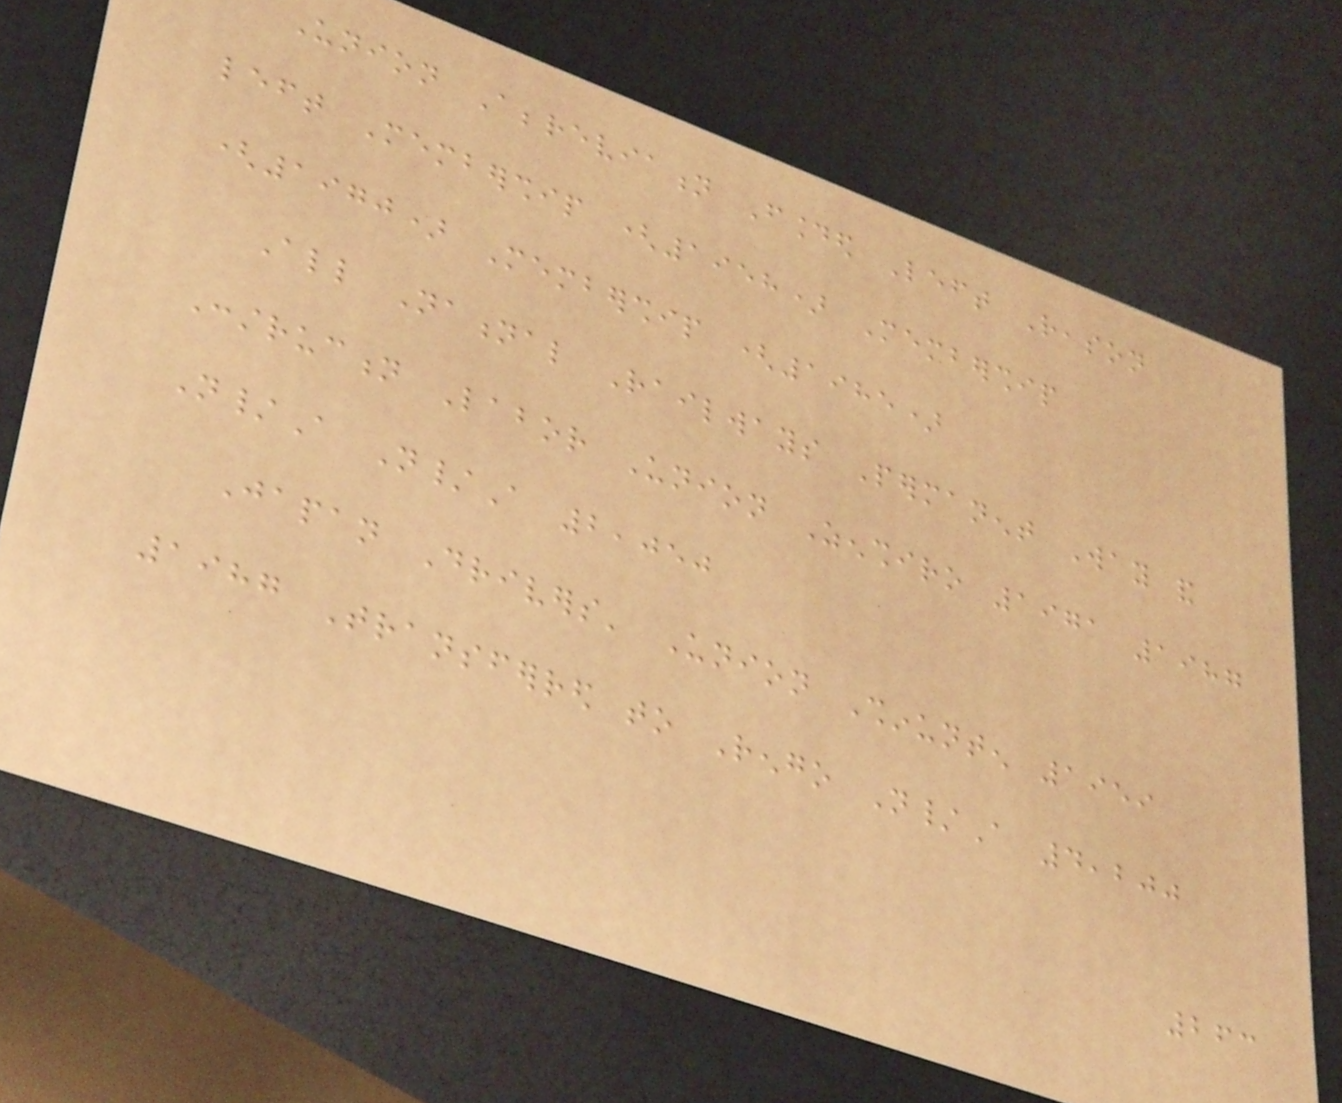Union Abbreviation Founded Left Reason
left Membership (1958) Membership
(1970) Membership (1985)
All National Railways Permanent Way and
Construction Labor Union Zenshiro 1971 1987
N/A N/A 2,050
Japan Drivers' Union Shinunten 1959
1987 Transferred to Rengo N/A 4,200
263
